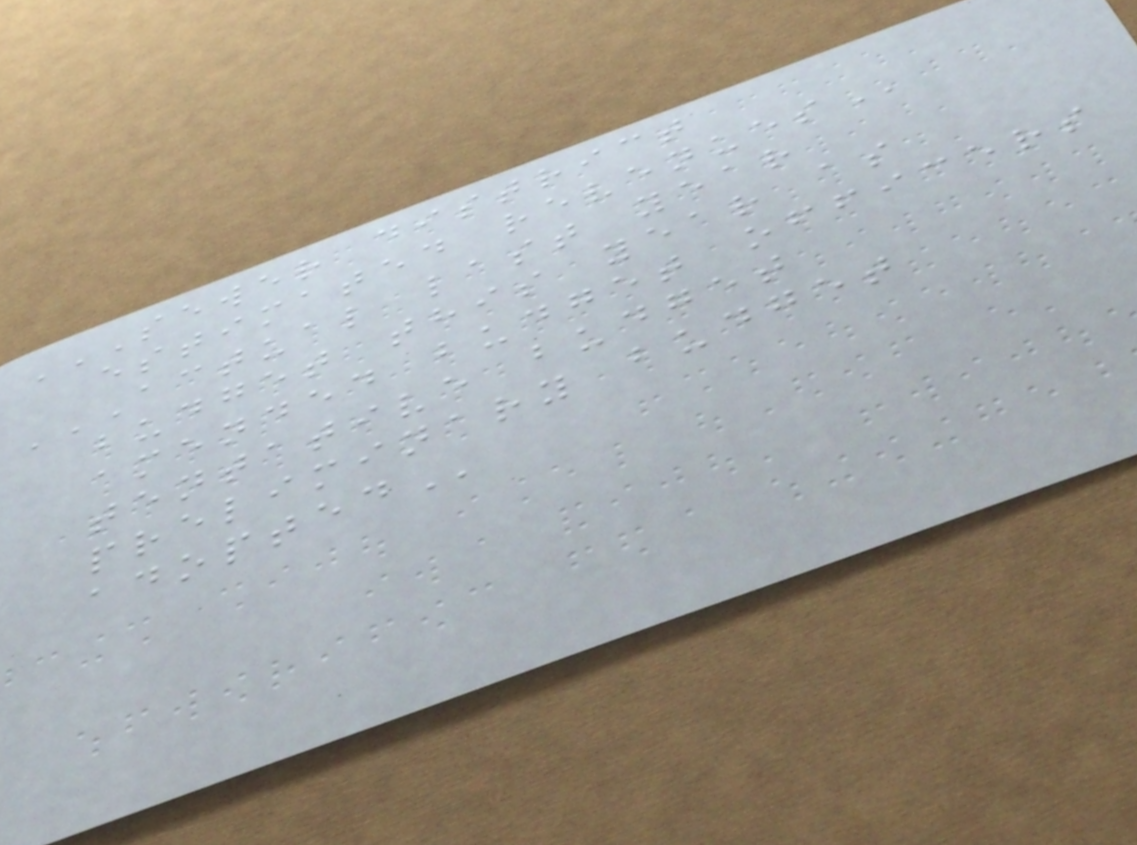SEWER DISTRICT
ESTIMATED REVENUES
ACTUAL LAST YEAR
BUDGET THIS YEAR AS
AMENDED BUDGET OFFICERS
TENTATIVE BUDGET
PRELIMINARY BUDGET
ADOPTED
